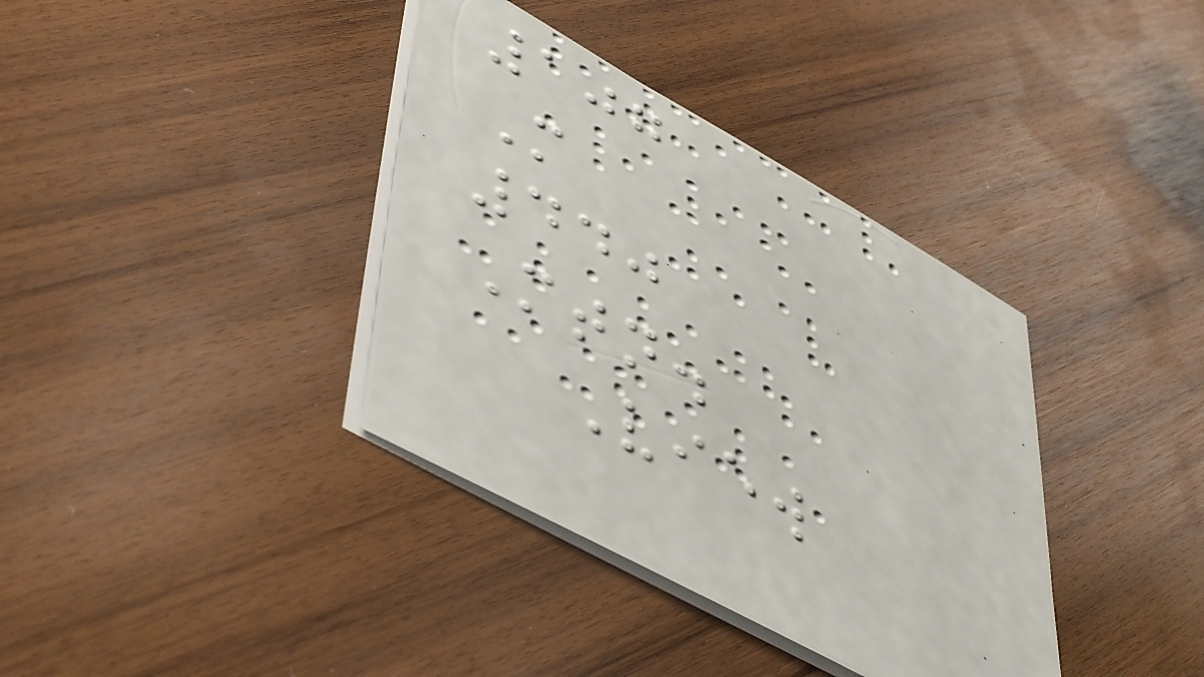107
M
440
Mtn.
View
